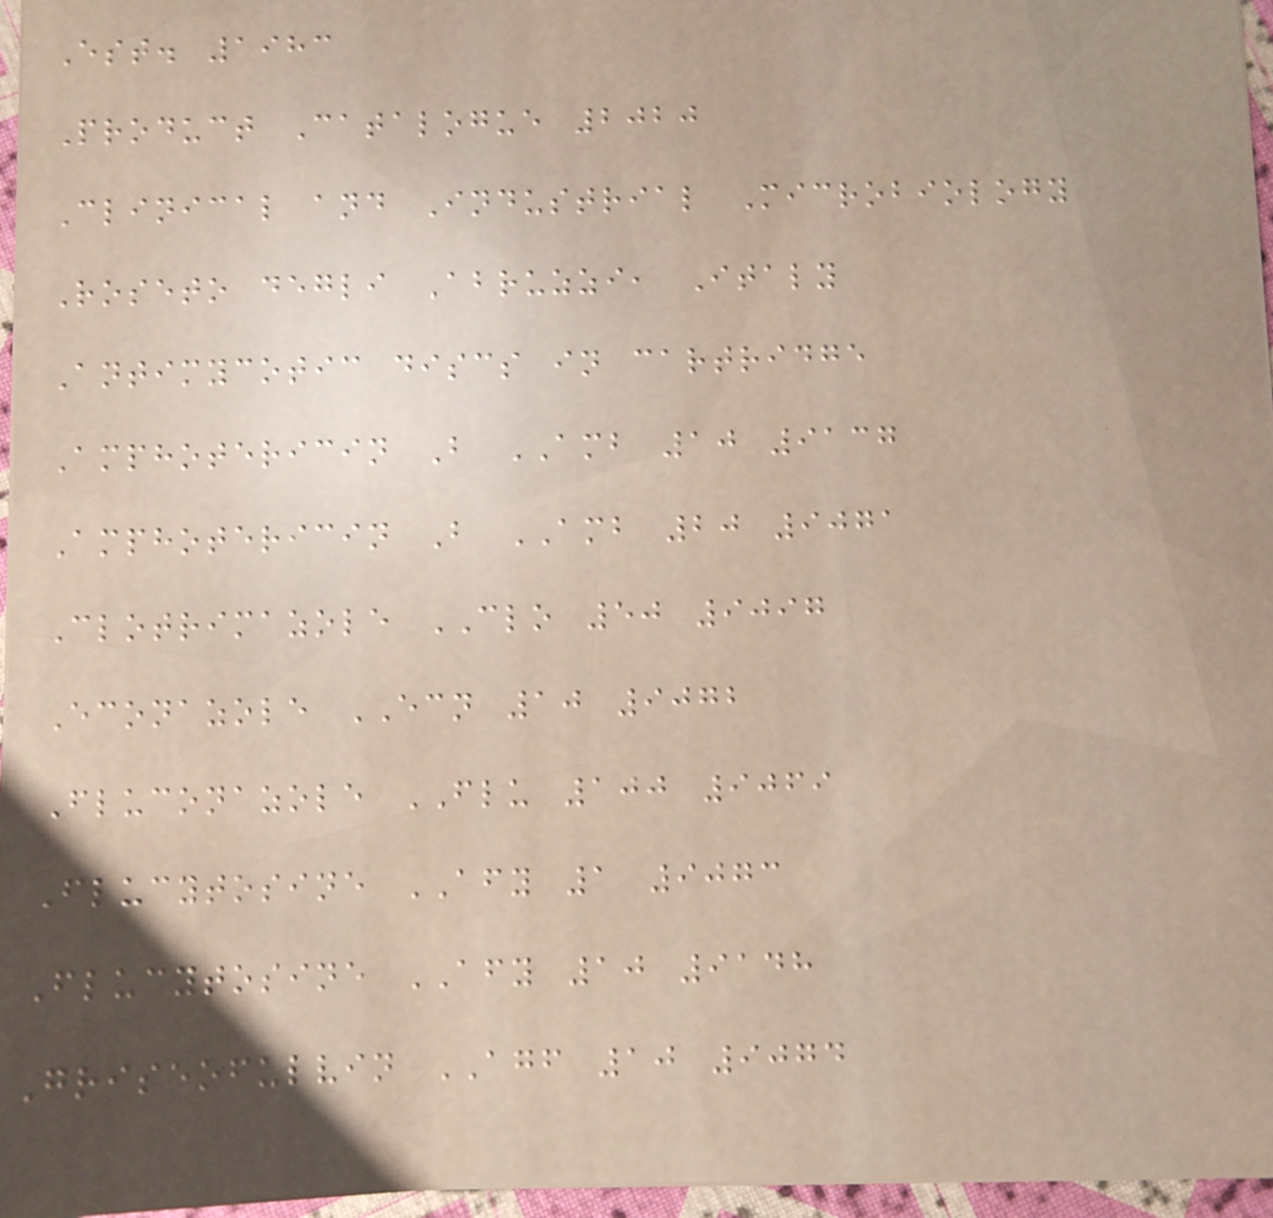Est. 1983
Product Catalogue 2020
Clinical and Industrial Microbiology
Roseto degli Abruzzi, Italy
Antimycotic discs in cartridge
Amphotericin B AMB 10 9137
Amphotericin B AMB 20 9071
Clotrimazole CLO 50 9097
Econazole ECN 10 9072
Fluconazole FLU 100 9069
Flucytosine AFY 1 9073
Flucytosine AFY 10 9148
Griseofulvin AGF 10 9074
